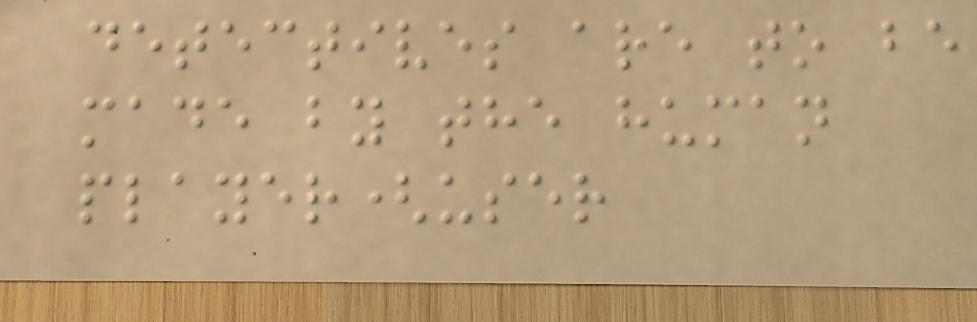detectives are to be
made by the human
player(user
